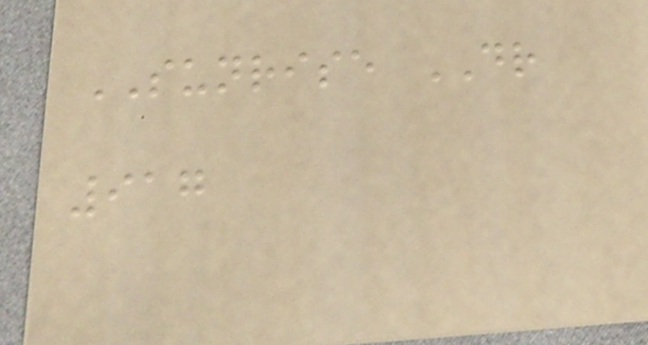SUNRISE DR
917
